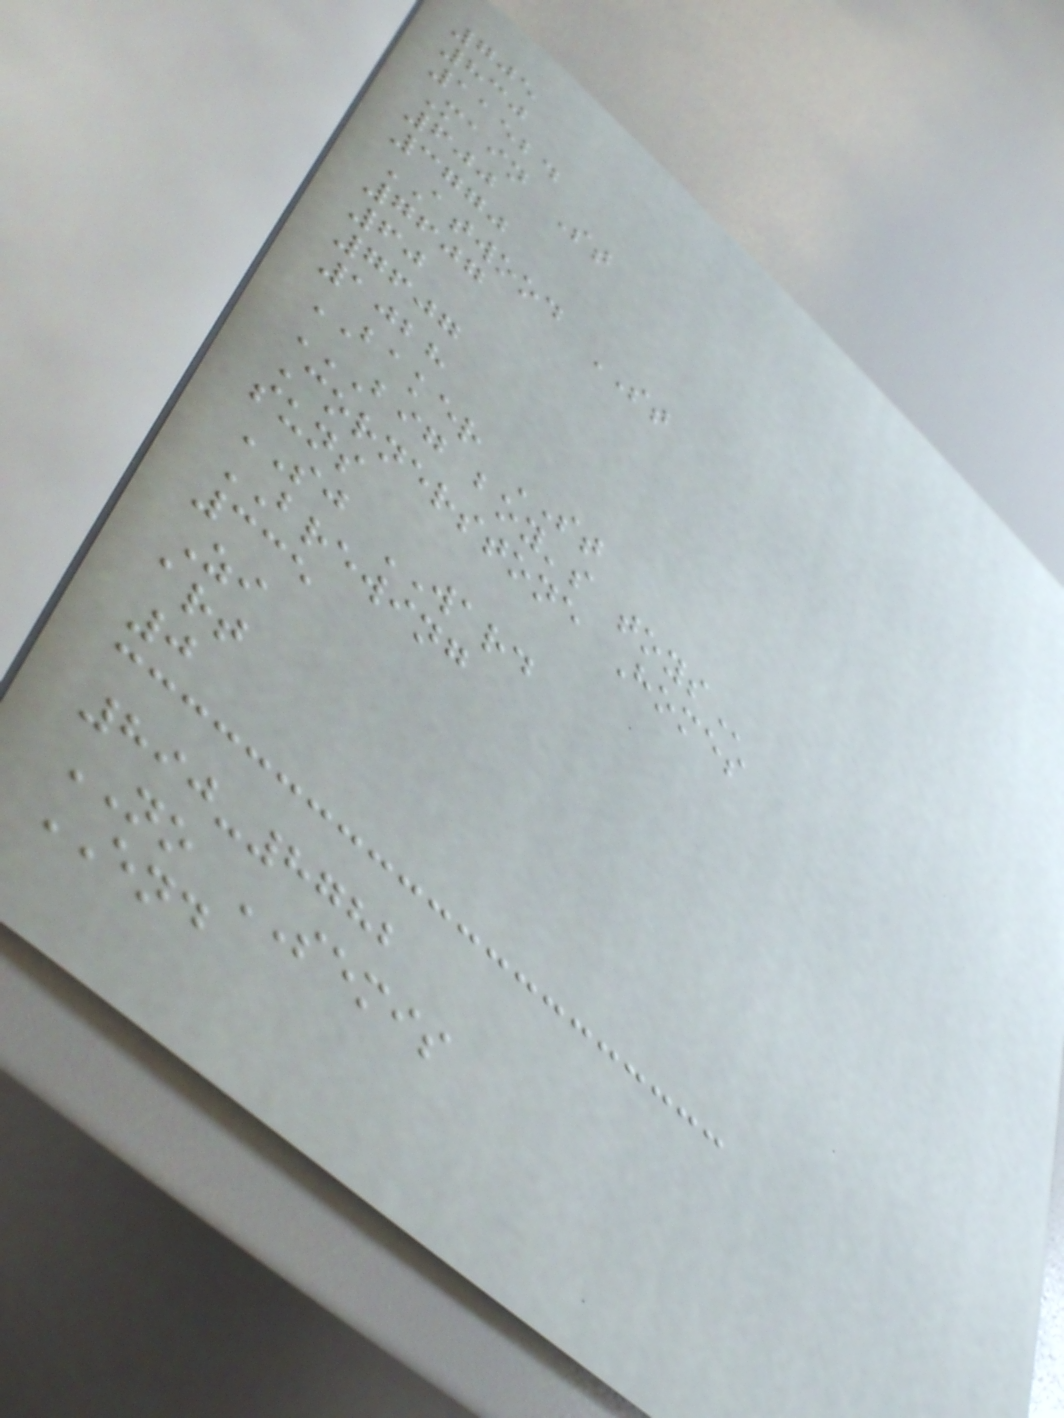705
830
11524
Main St
600
3770
ATWOOD ST
7607
60
7607
1028
BAKER ST
BIG BOY'S TOYS
Cornerstone Homes
suns
SJ WARD
BREWING
335
Zi
art
0
890-8782
NO SEMIS
END
